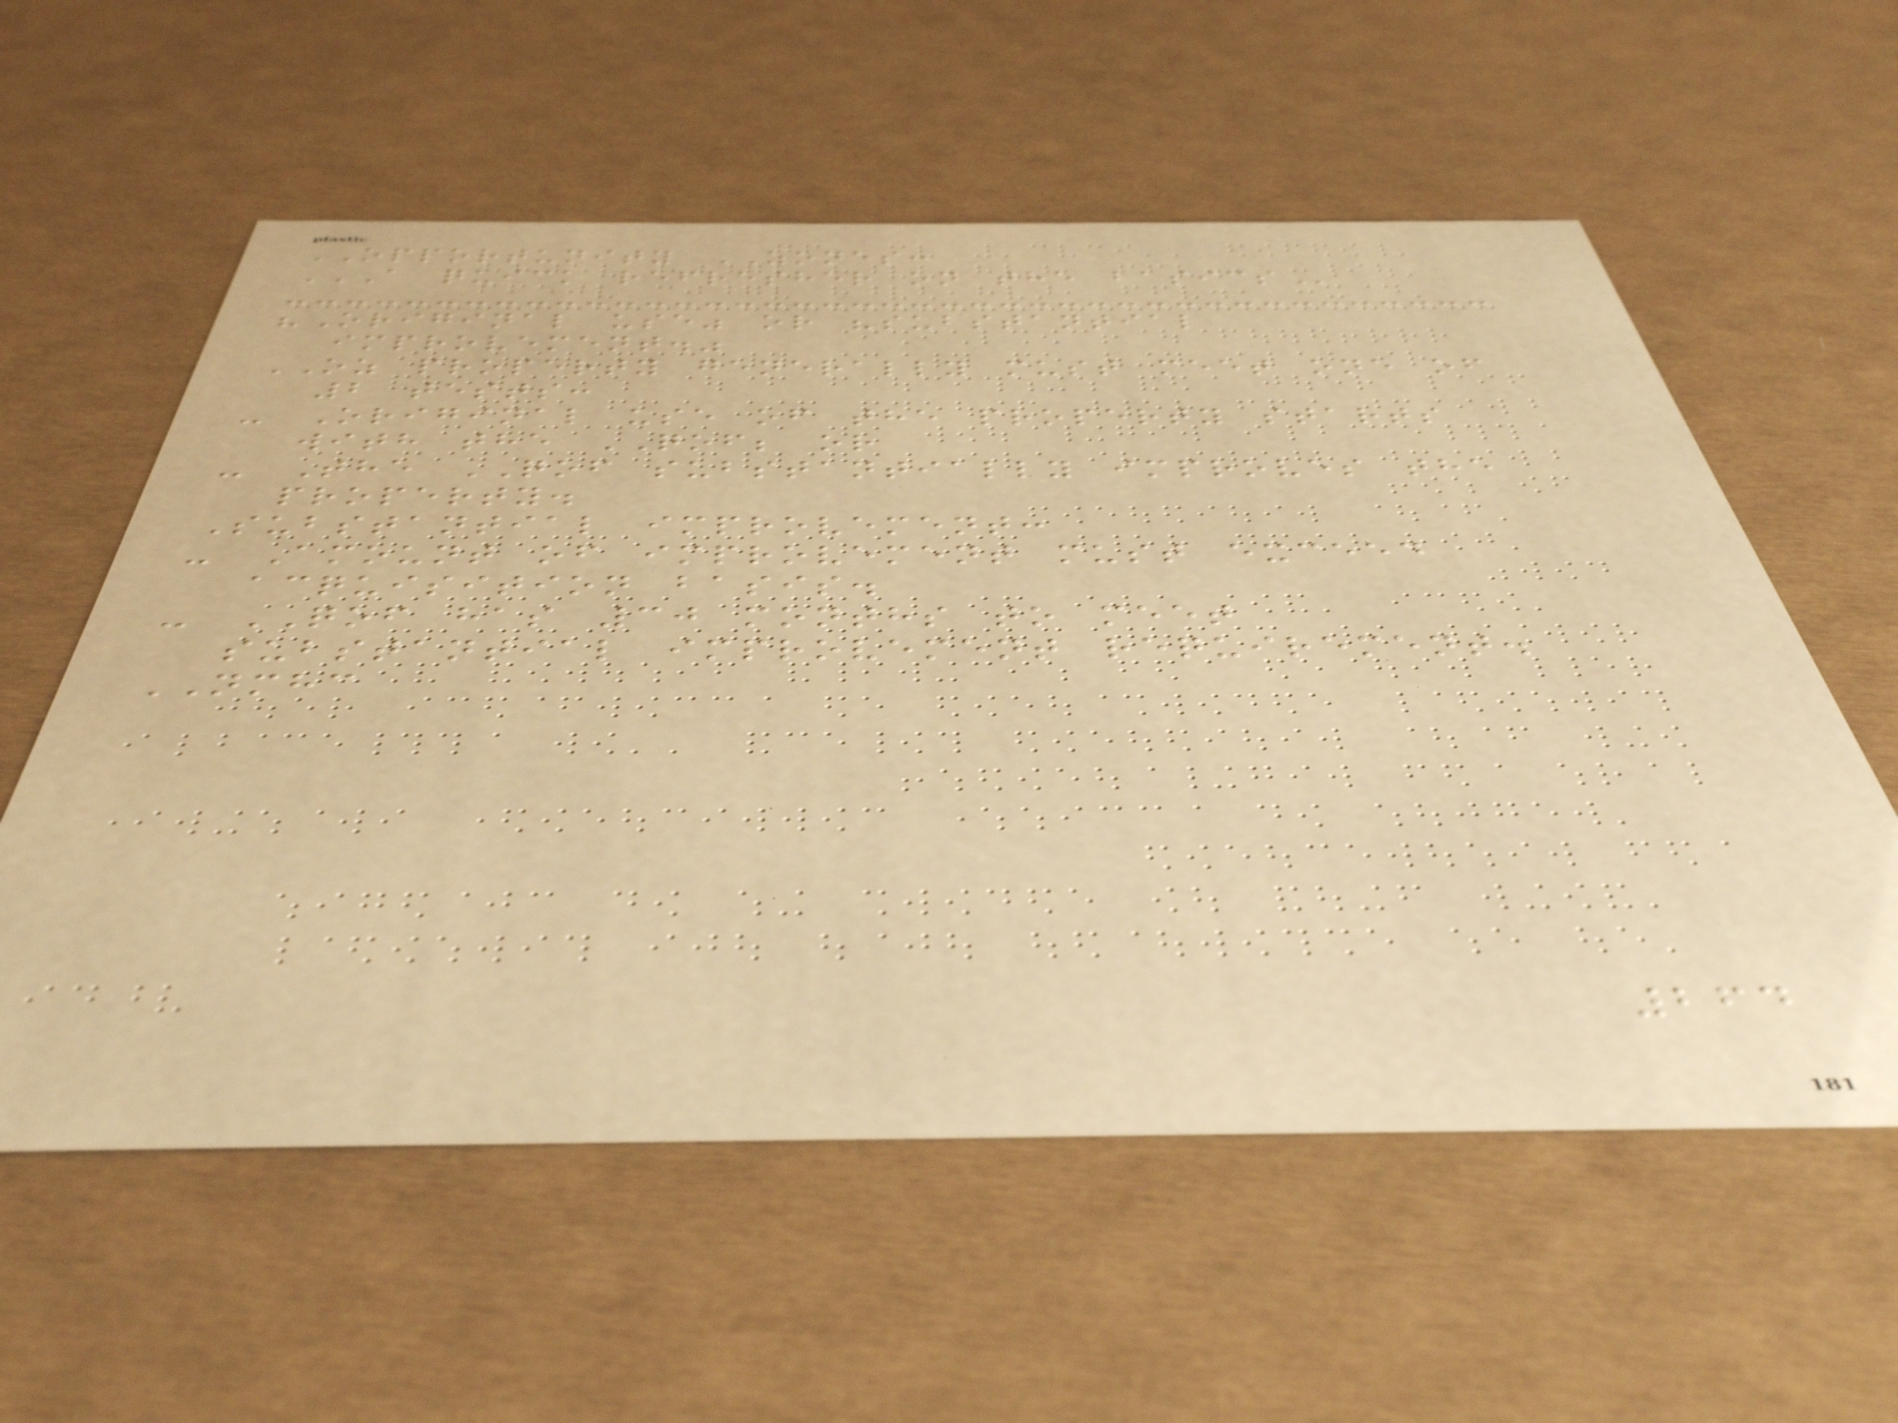OPPORTUNITY ZONES:
A QUICK REFRESHER ON THE BASICS
"Original use" or "substantial
improvement."
OZ property generally must meet one of
2 tests:
- Original use of the property starts
with the QOF; or
- The QOF substantially improves the
property.
Substantial improvement:
- Amount of improvement must exceed
acquisition basis.
- QOF has 30 months to meet
substantial improvement requirement.
NMHC
264
